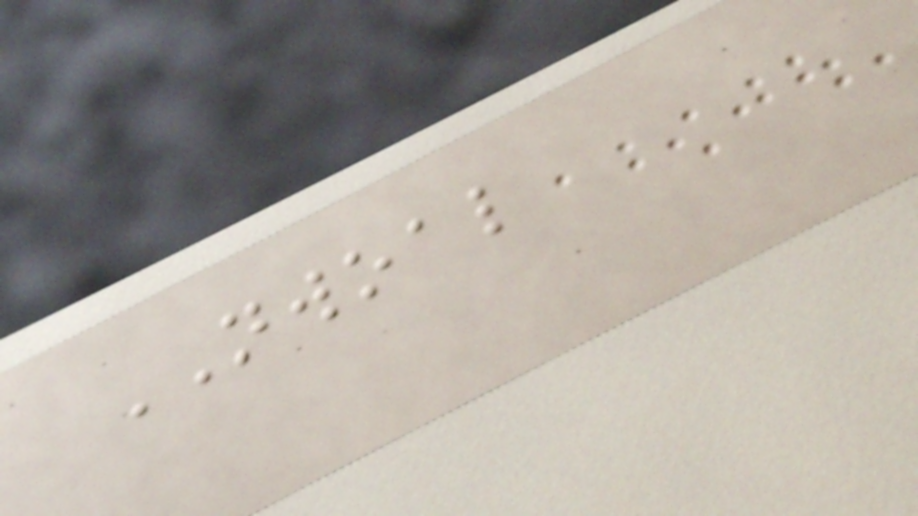NWOAL
